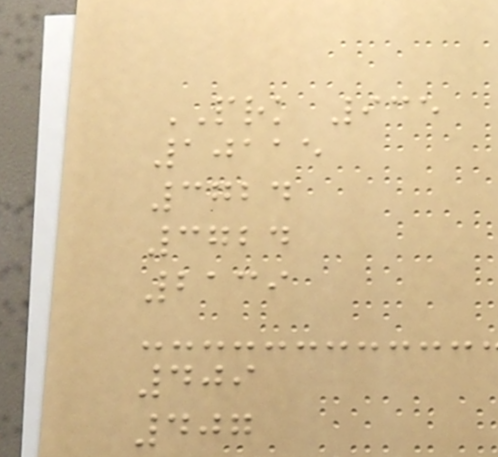PRK 935
10115
3724
3724
2139
409
407
